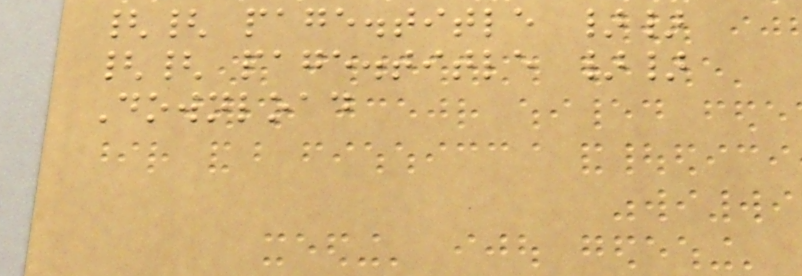{{ page.title }}
{{ page.title }}
Download
